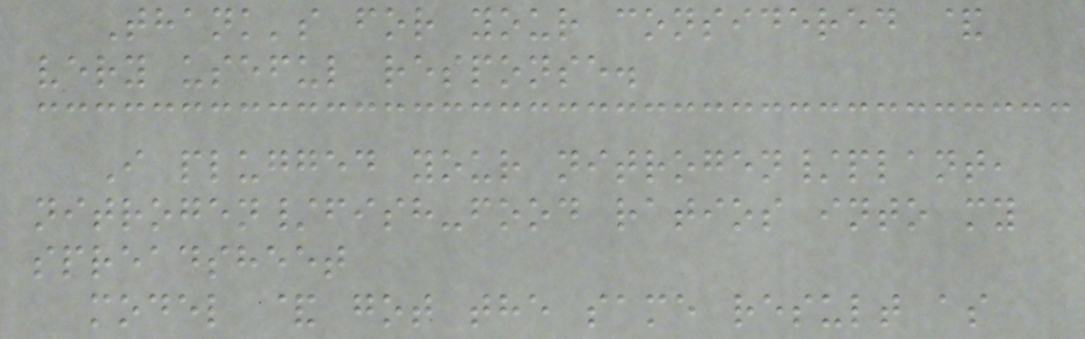Thank's for your considered &
very useful response.
I plugged your nitrogen/plant,
nitrogen/fish-food ratios into my
spreadsheet
model & got the same result as
